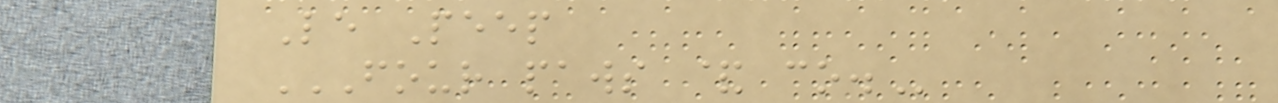Le Peep
FOUR PAWS & CO.
